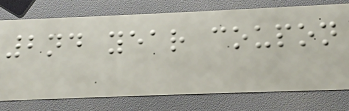2nd year coupon
